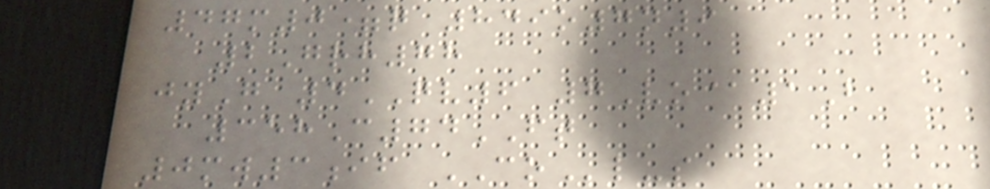47m0=q 849o7n9
2Grh78
jyG 4QV6 7Vo@1B
358C74FT
0mw3if COl-s
